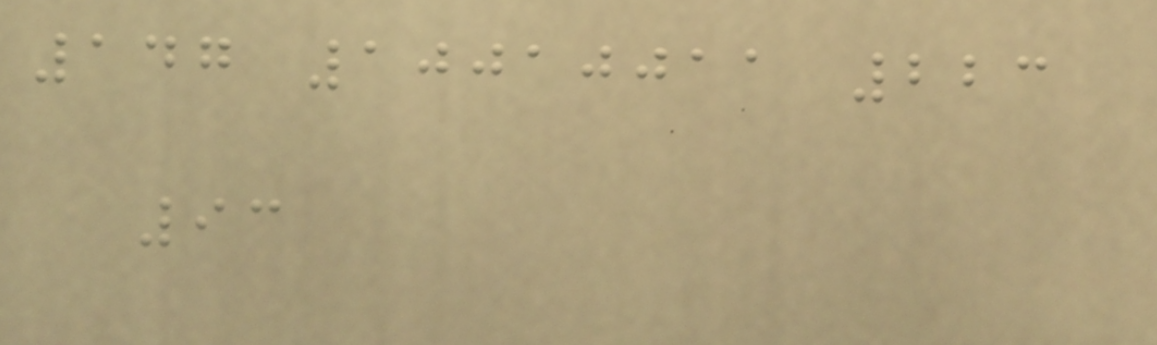147 10010011 223
93
